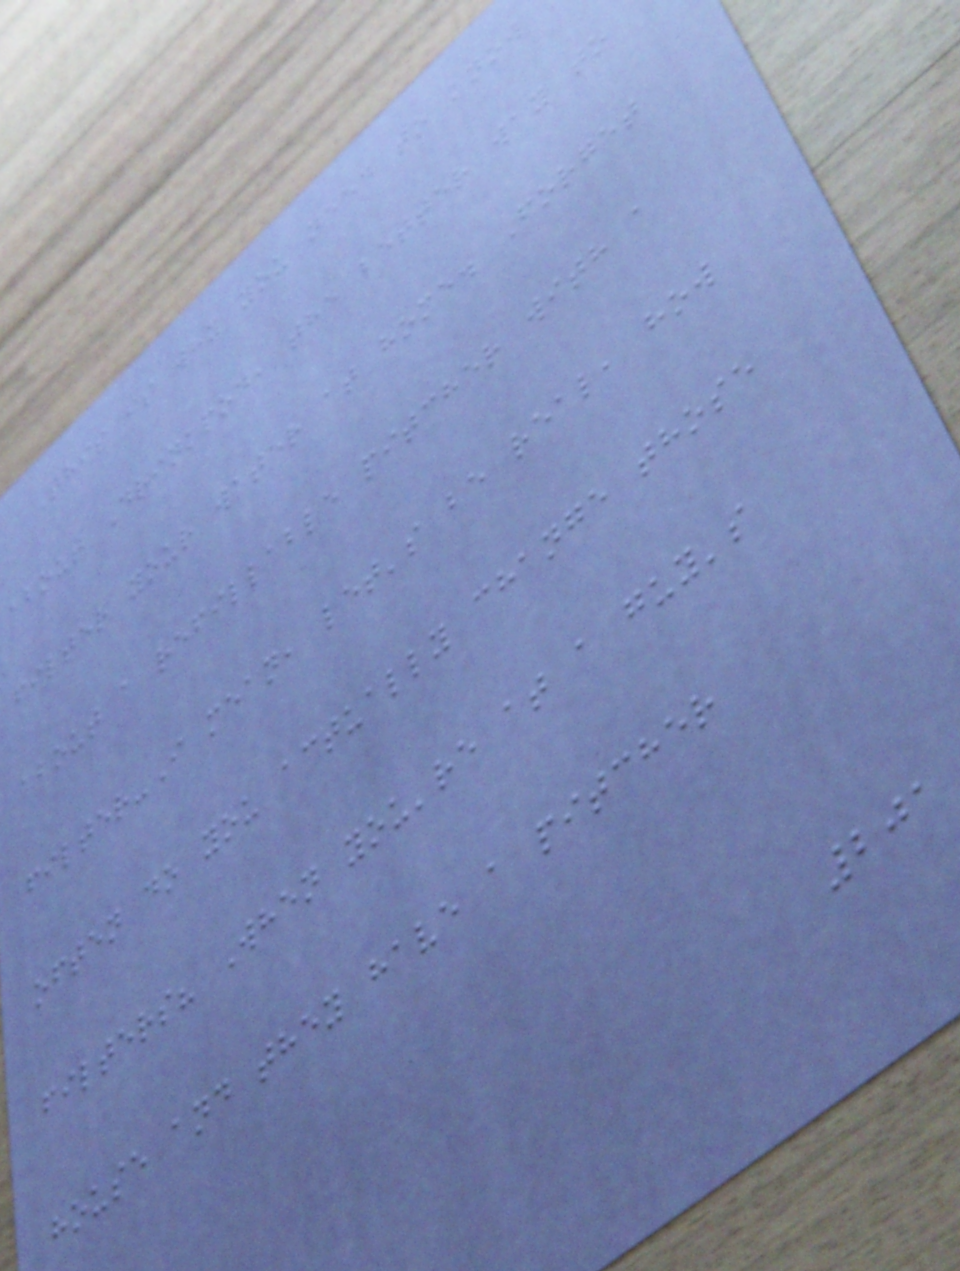This is why you need to know
about Drinkpod, the better way to
filter your water at home. Forget
about a refillable pitcher with a
filter-I mean, let's be real, how
often do you actually change those
filters? When you're at a guy's
house and they have a pitcher
201
